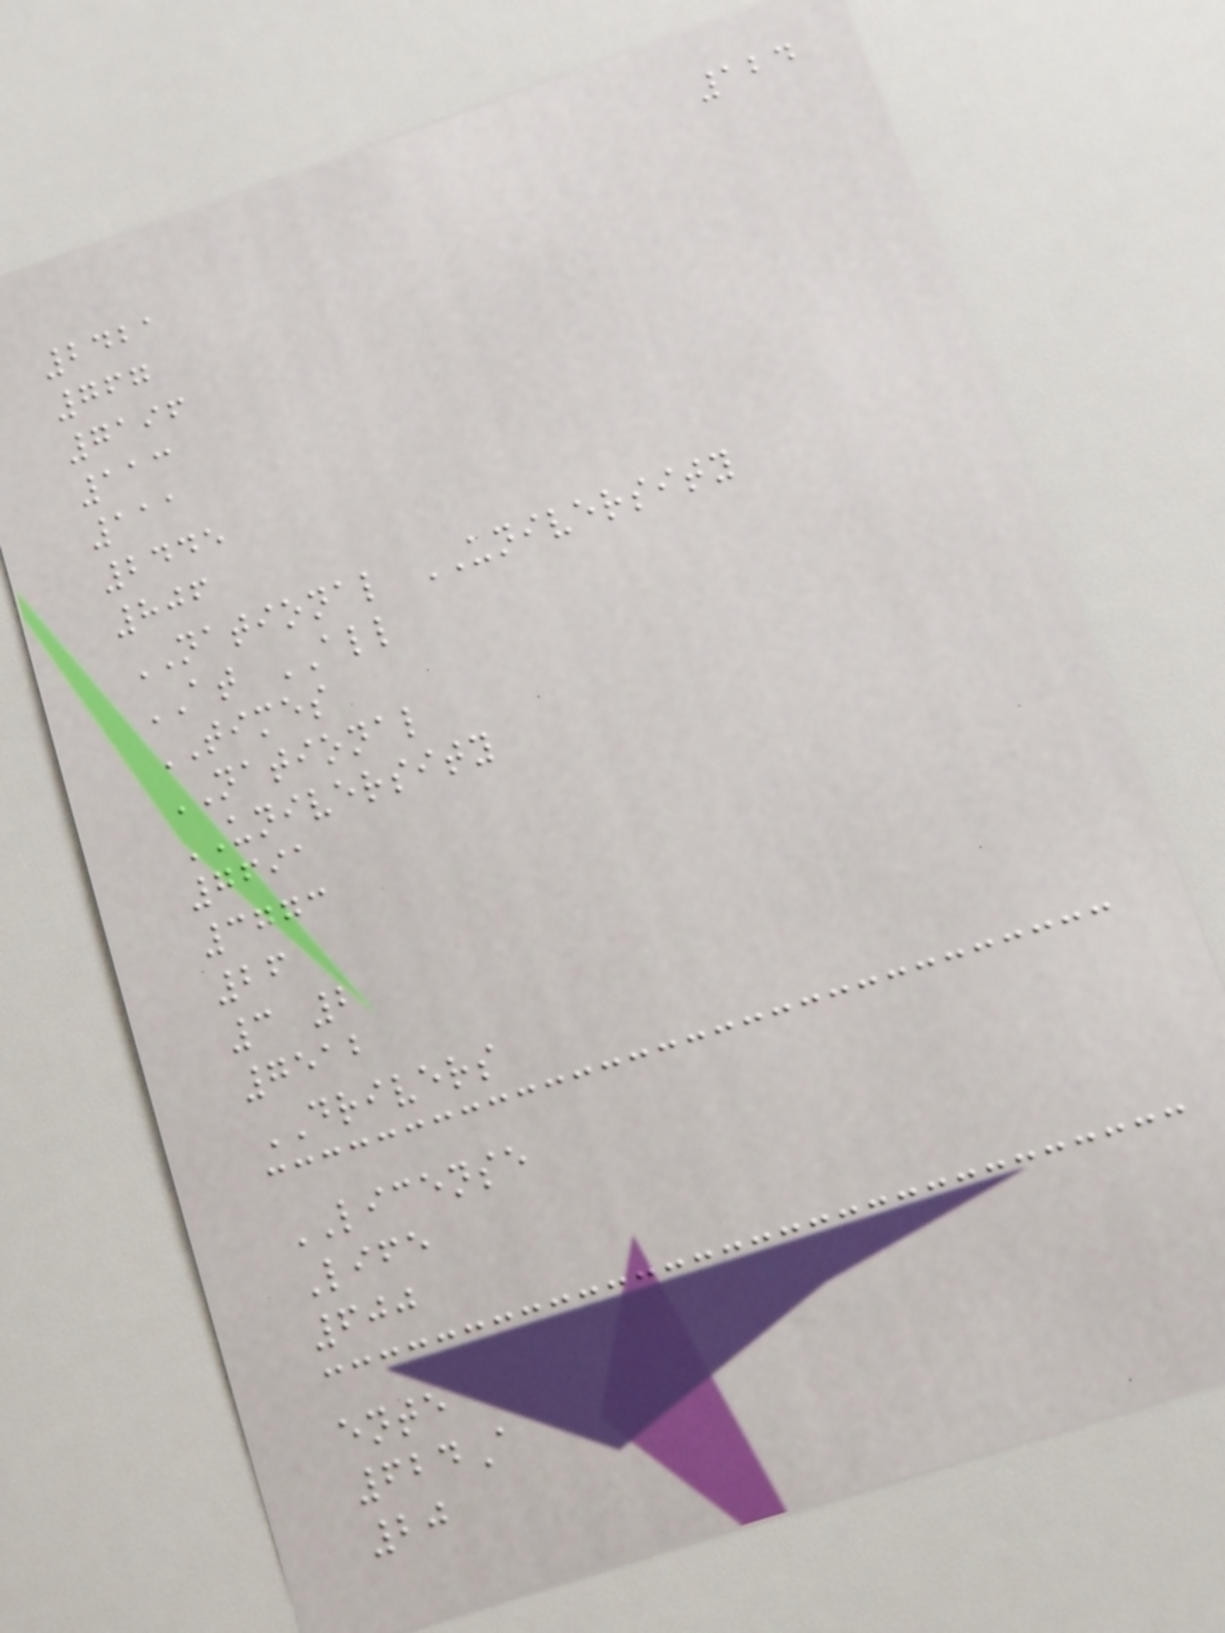124
2421
767
7196
113
111
2445
806
NATIONAL UNIVERSITY
AT ALL
TIMES
NATIONAL
UNIVERSITY
7691
3773
26
3 2
7512
DRIVERS
LICENSE
Life
600
ente
624A
20
